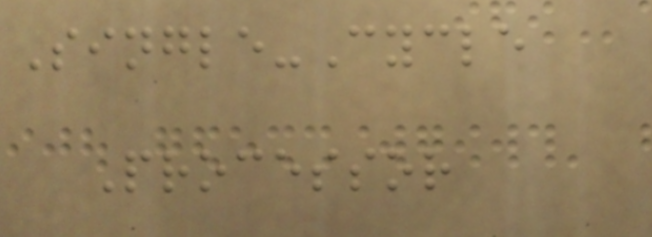Single-Cycle
Processor
